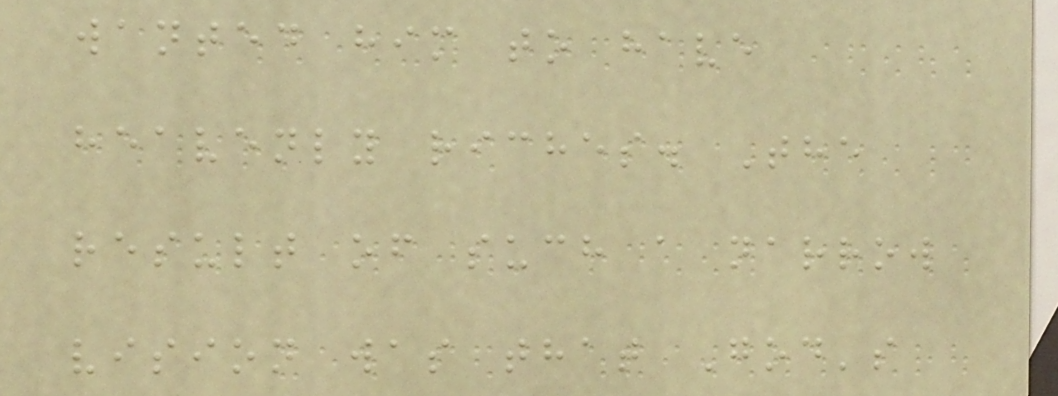wanted him to have
heavenly riches. The
result of such a narrow
vision was that God's
